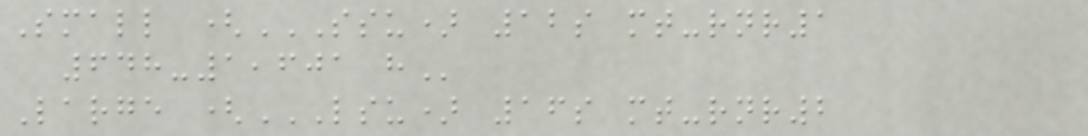Small (SSU) 12S MT-RNR1
648-1,601 H
Large (LSU) 16S MT-RNR2
